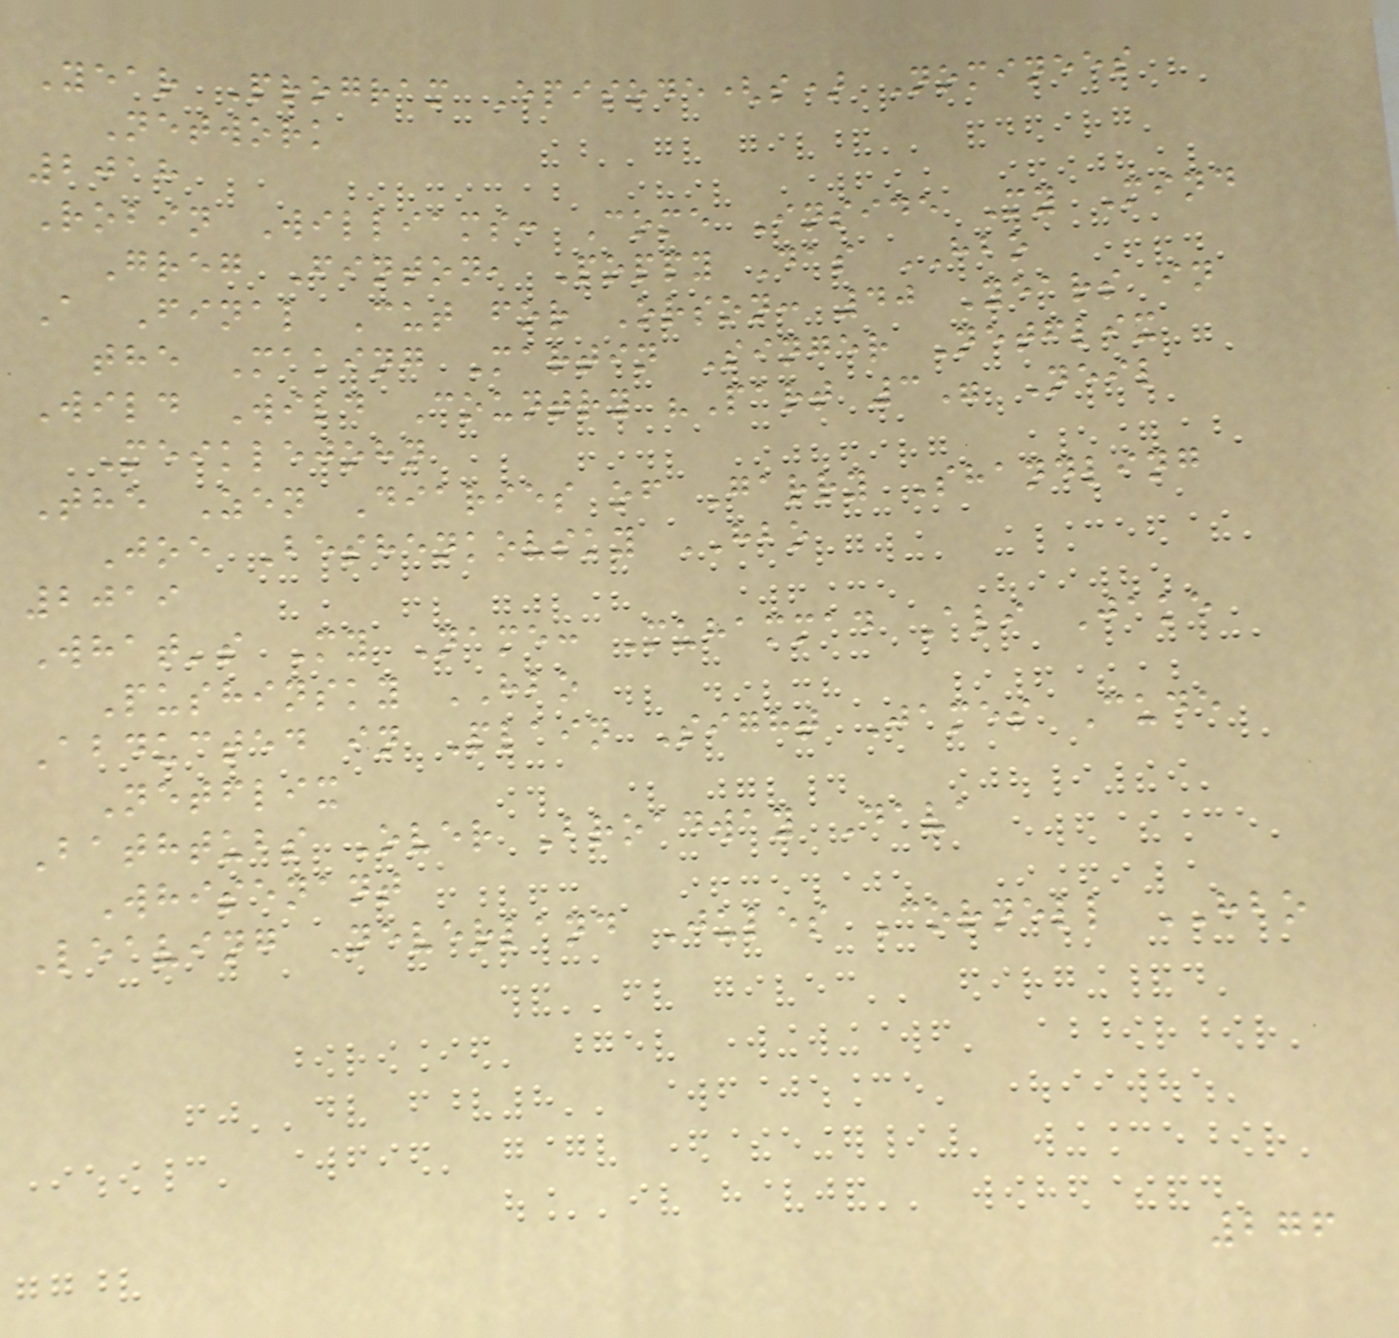Year Program Episode(s) Nominees
Network
2018
Robin Williams: Come Inside My Mind
Greg Finton, Poppy Das HBO
A Final Cut for Orson: 40 Years in
the Making Martin Singer Netflix
Wild Wild Country "Part 3" Neil
Meiklejohn
The Zen Diaries of Garry Shandling
Joe Beshenkovsky HBO
2019
What's My Name: Muhammad Ali Jake
Pushinsky HBO
Abducted in Plain Sight James Cude
Netflix
Bathtubs Over Broadway Dava
Whisenant
Leaving Neverland Jules Cornell HBO
276
